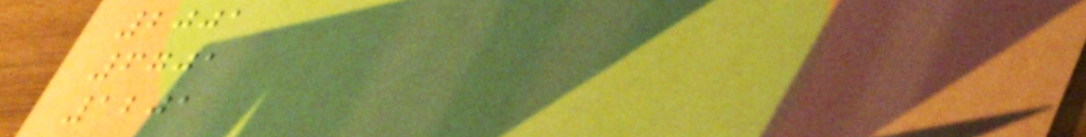2001
6701
1201
